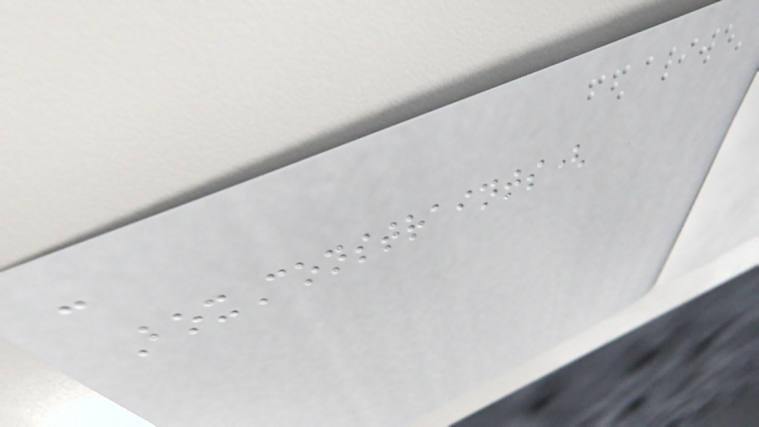-
BoxConstraints(
